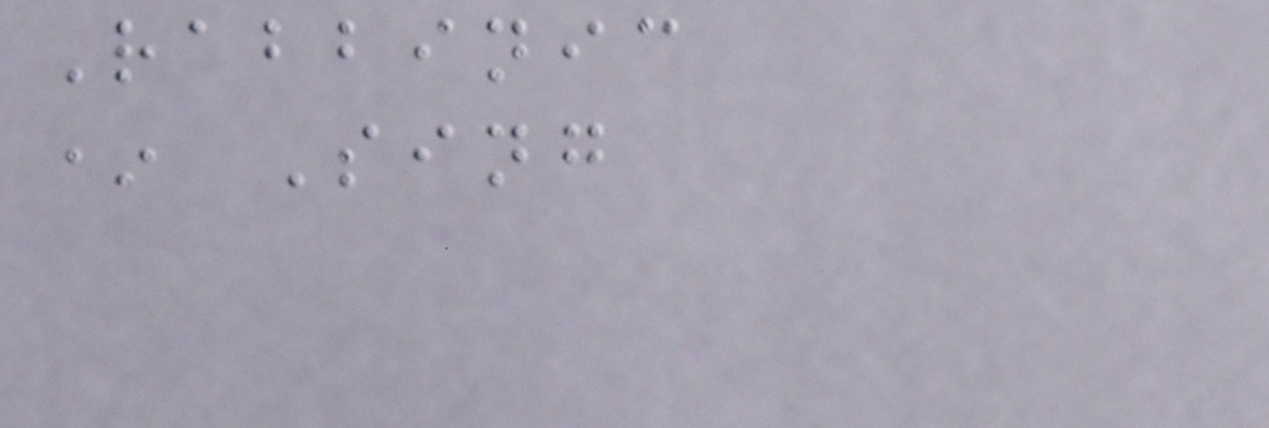Rabbinic
* Sing
